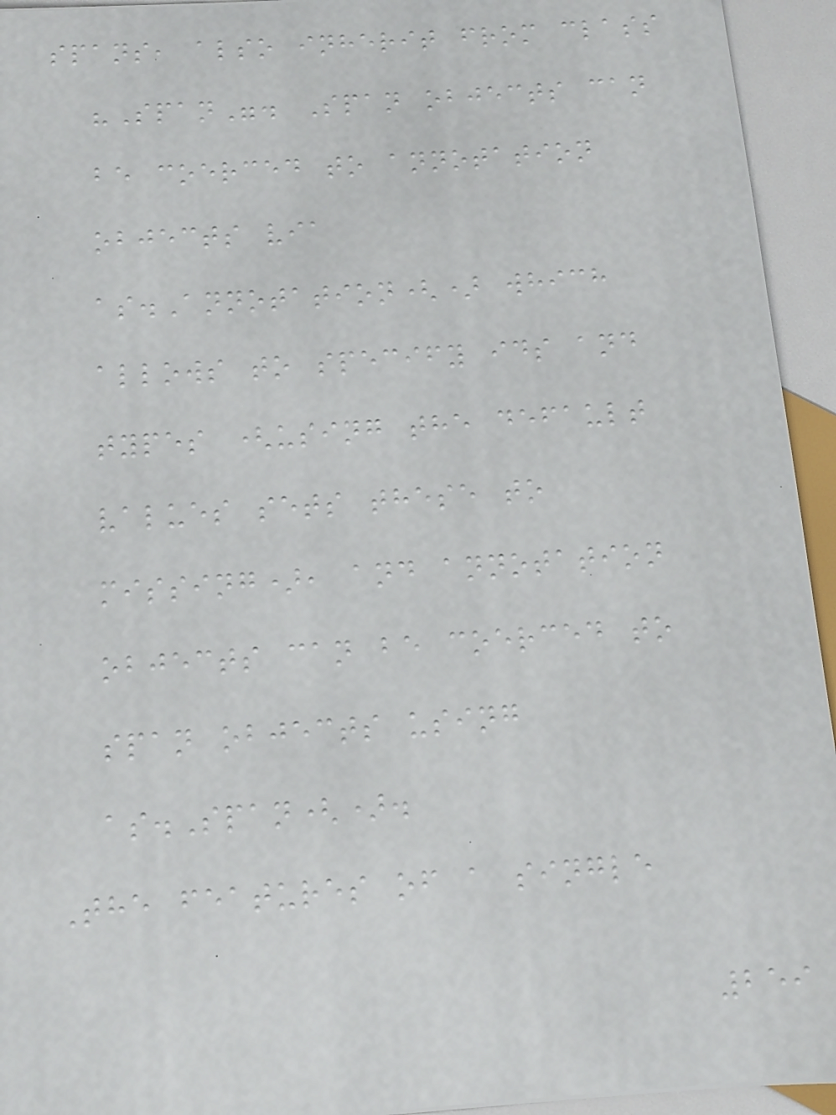spans, also inherit from class
"Span". Span objects can
be coerced to annotation
objects via
as.Annotation() which
allows to specify ids and
types (using the default
values sets these to
missing), and annotation
objects can be coerced to
span objects using
as.Span().
The features of a single
259
